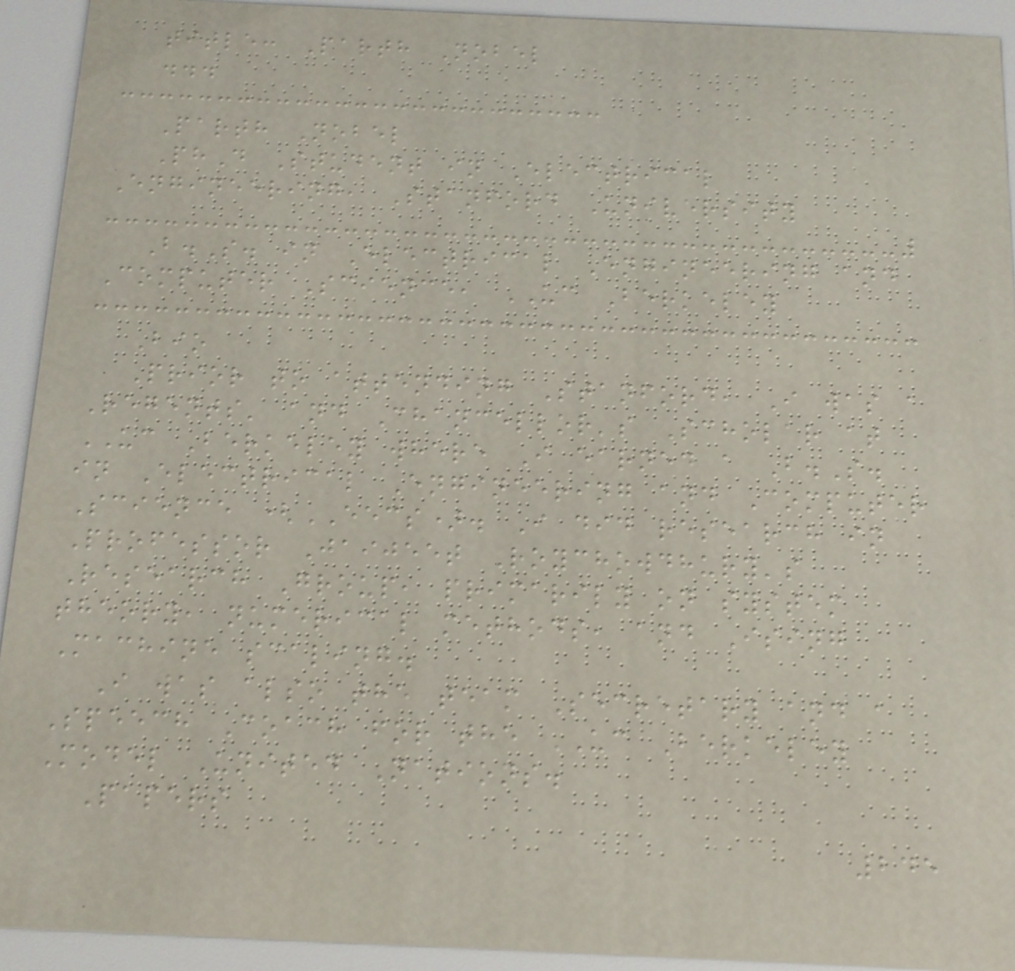title: Parth Nobel
...
Parth Nobel
PhD Student in Electrical
Engineering, Stanford University
B.S. in Electrical Engineering and
Computer Science, UC Berkeley
Bio
Prior to attending Stanford, I was a
Regents' and Chancellor's Scholar at
UC Berkeley where I earned a B.S.
in Electrical Engineering and Computer
Science (EECS). I did research in
Professor Jaijeet Roychowdhury's
Research Group, primarily on system
theory, numerical methods, and Ising
Machine scaling.
I was also the team Secretary and a
Speech Coach for the UC Berkeley
Model United Nations.
Papers
245
